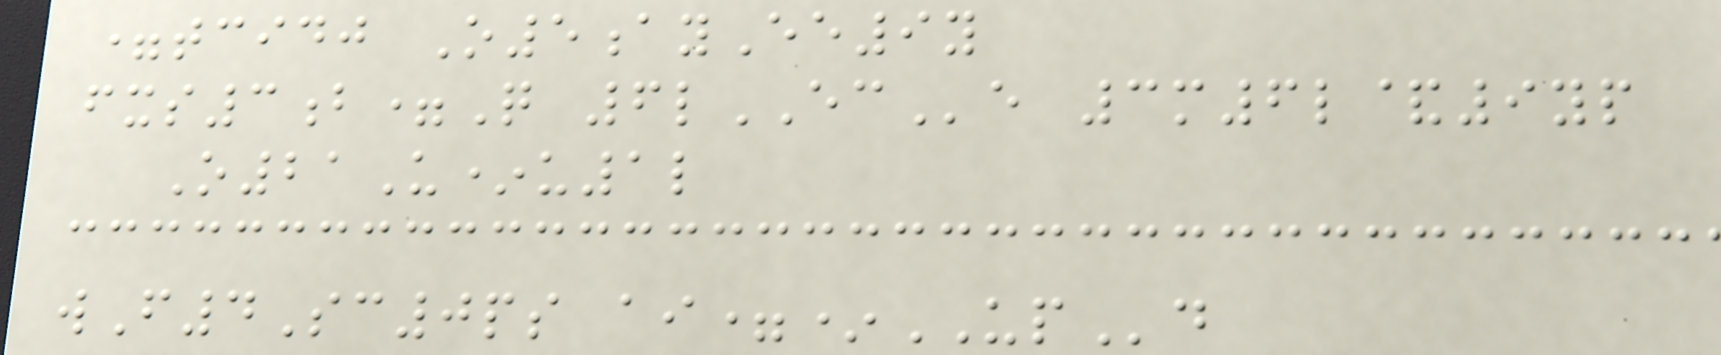=tcidj O5ayEe9y
fxs3b=Q 6lECe 3m6l&9yp
O21U*u1l
wF4Sc0ps ai=*UPd
